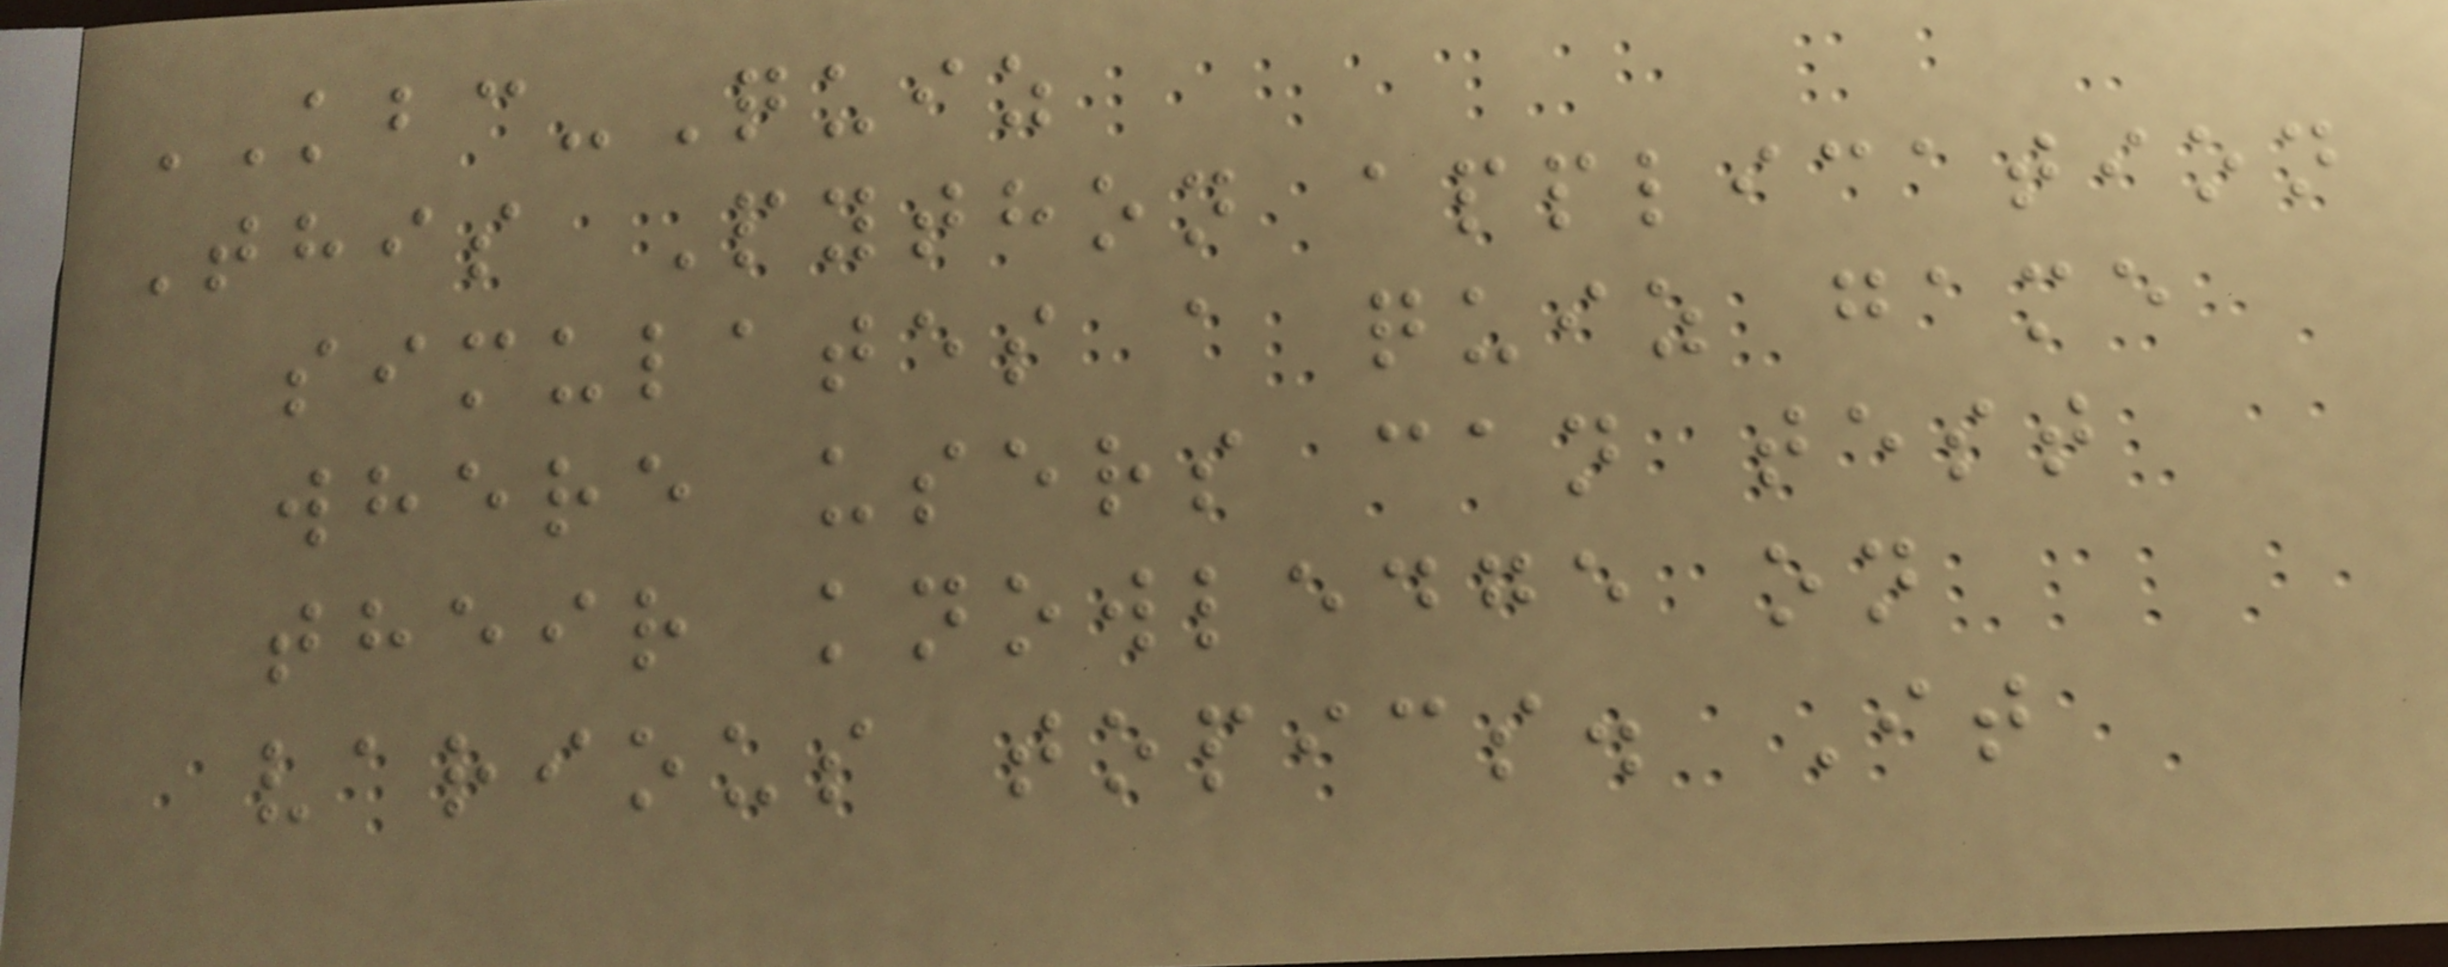KBC-Quiz
This Python application
simulates a quiz game
where users can test
their knowledge on
various topics. It
